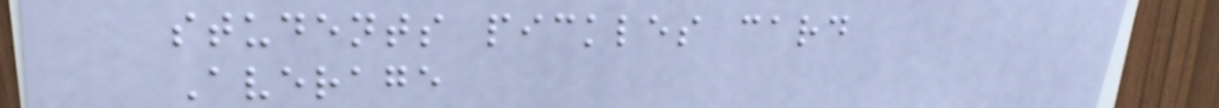students pickles card
Average
